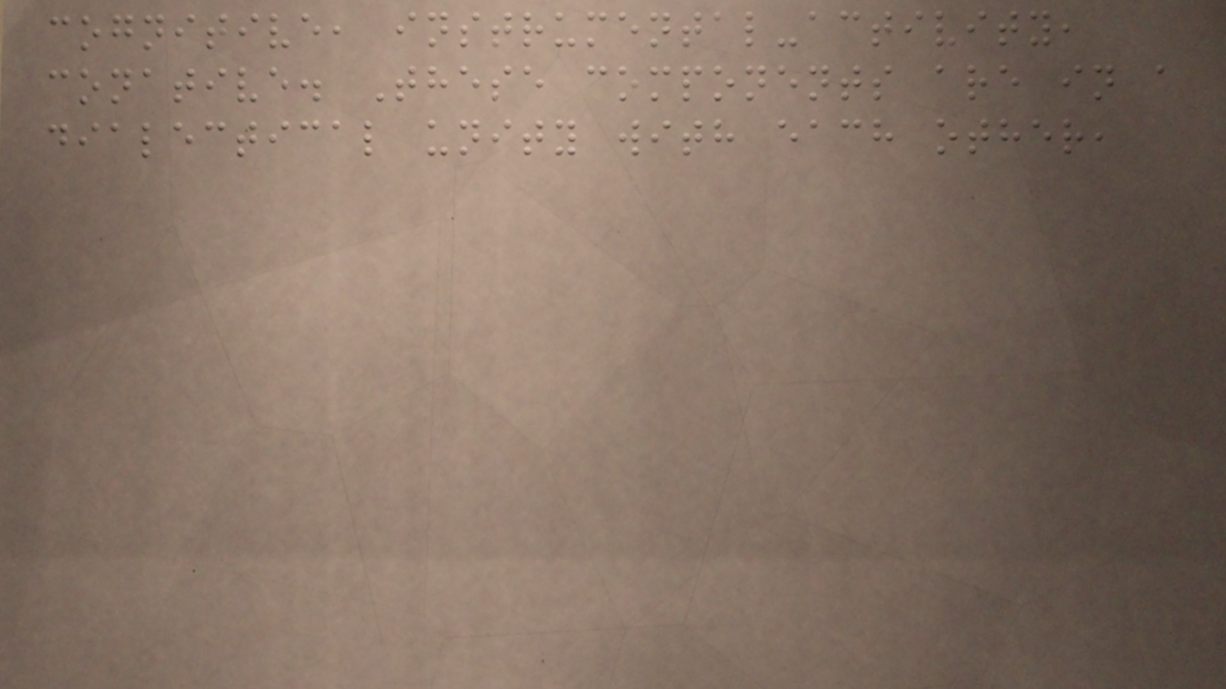cognitive, instrumental-activity,
conative. These components are in a
dialectical unity with each other,
